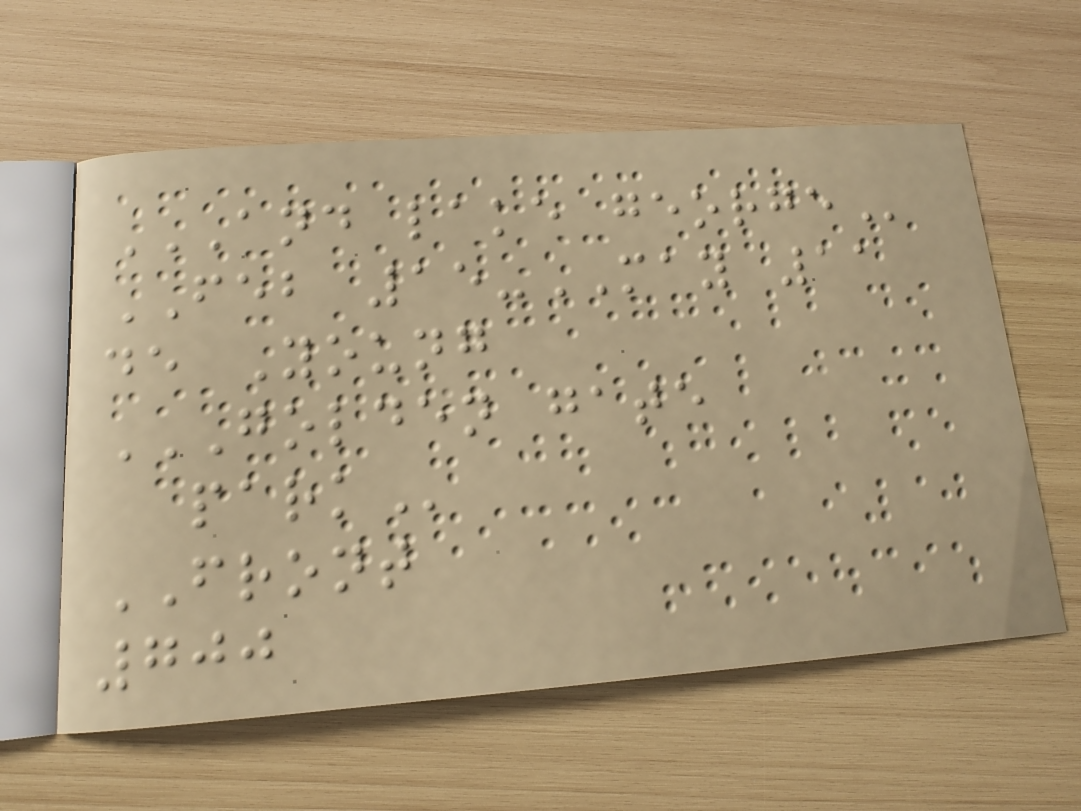AND LAKE GEORGE
FEB 15-MAY 11
de Young
GOLDEN GATE
PARK
FRONT
700
